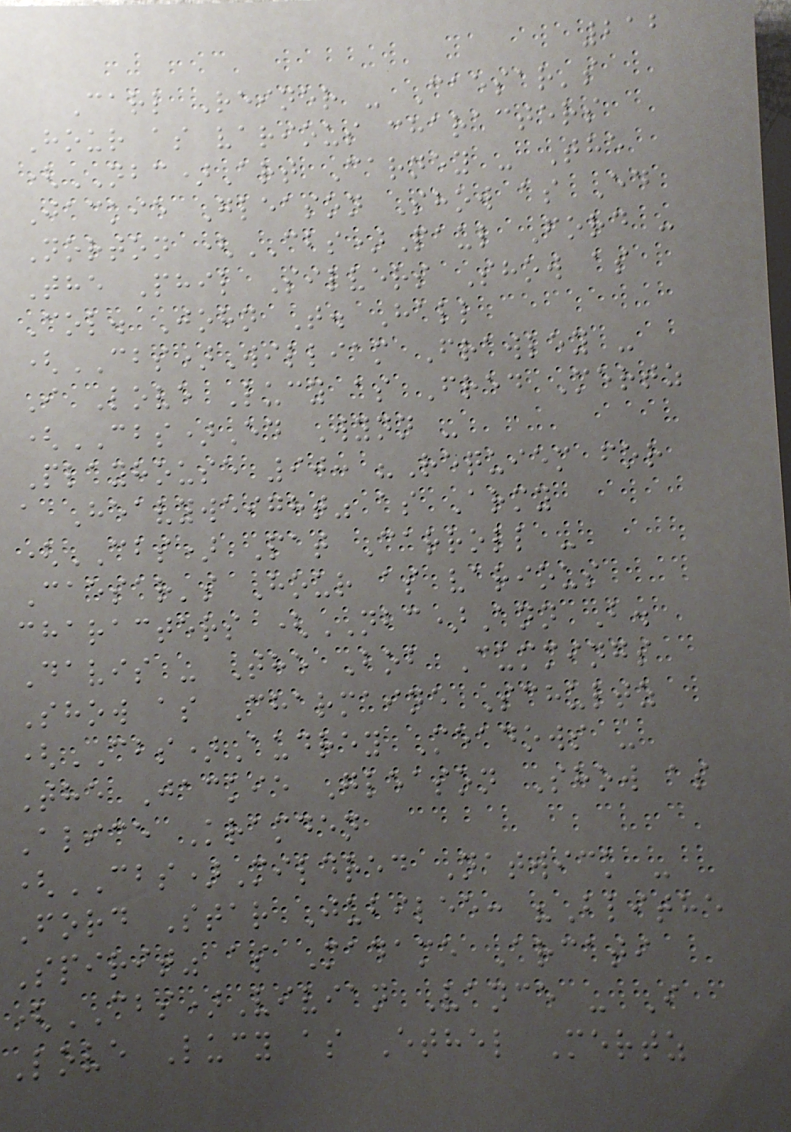212
Carl Reiner - Caesar's
Hour as various characters
(NBC)Art Carney - The
Jackie Gleason Show as Ed
Norton (CBS)Paul Ford -
The Phil Silvers Show as
Col. John T. Hall
(CBS)William Frawley -
I Love Lucy as Fred Mertz
(CBS)Ed Wynn -
Playhouse 90: "Requiem for
a Heavyweight" as Army
(CBS) Pat Carroll -
Caesar's Hour as various
characters (NBC)Ann B.
Davis - The Bob Cummings
Show as Charmaine Schultz
(CBS)Audrey Meadows -
The Jackie Gleason Show as
Alice Kramden
(CBS)Mildred Natwick -
Ford Star Jubilee: "Blithe
Spirit" as Madame Arcati
(CBS)Vivian Vance - I
Love Lucy as Ethel Mertz
